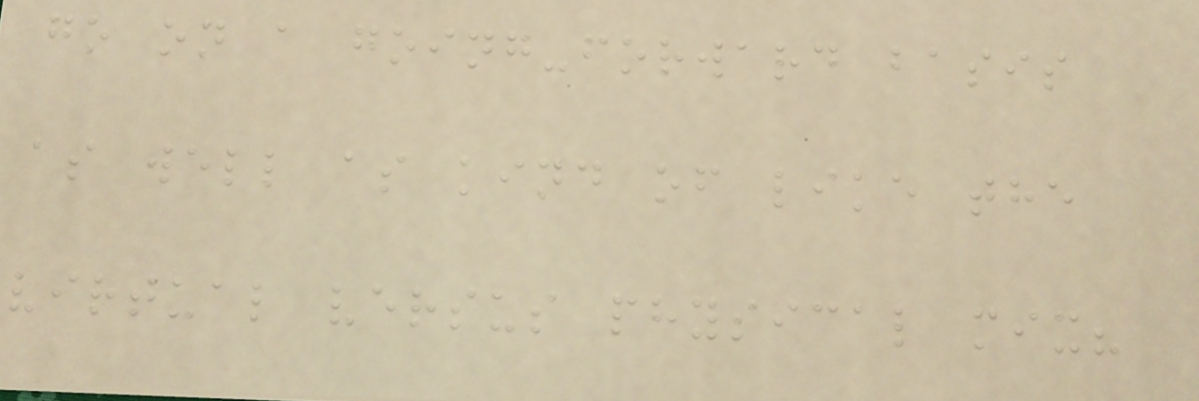go on a going-forward basis
as well as kind of like the
virtual versus physical mix?
